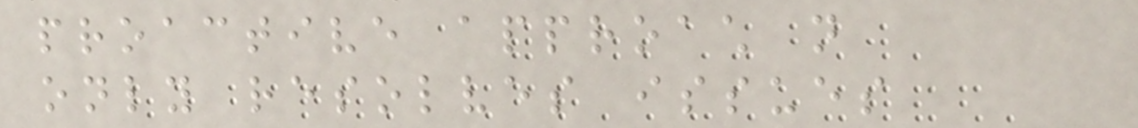proactive approach not
only resolves issues
